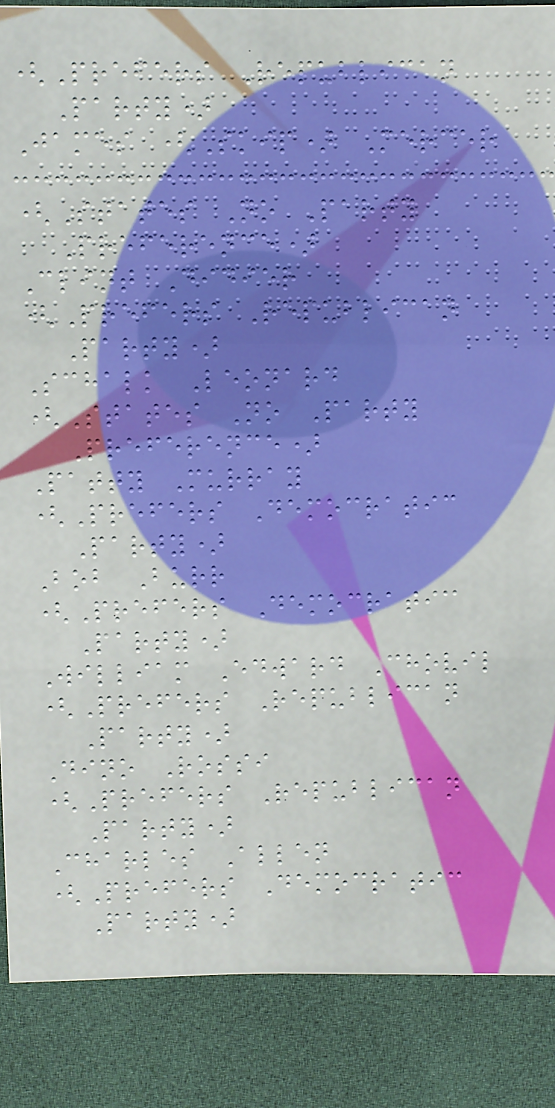(Prefers Republican
Party)
James (Skip) Mercer
(States No Party
Preference)
Clint Didier
(Prefers Republican
Party)
Schalk Leonard
(States No Party
Preference)
Patty Murray
(Prefers Democratic
Party)
Bob Burr
(Prefers Democratic
Party)
William Edward Chovil
(Prefers Republican
Party)
Dino Rossi
(Prefers Republican
Party)
Charles Allen
(Prefers Democratic
Party)
